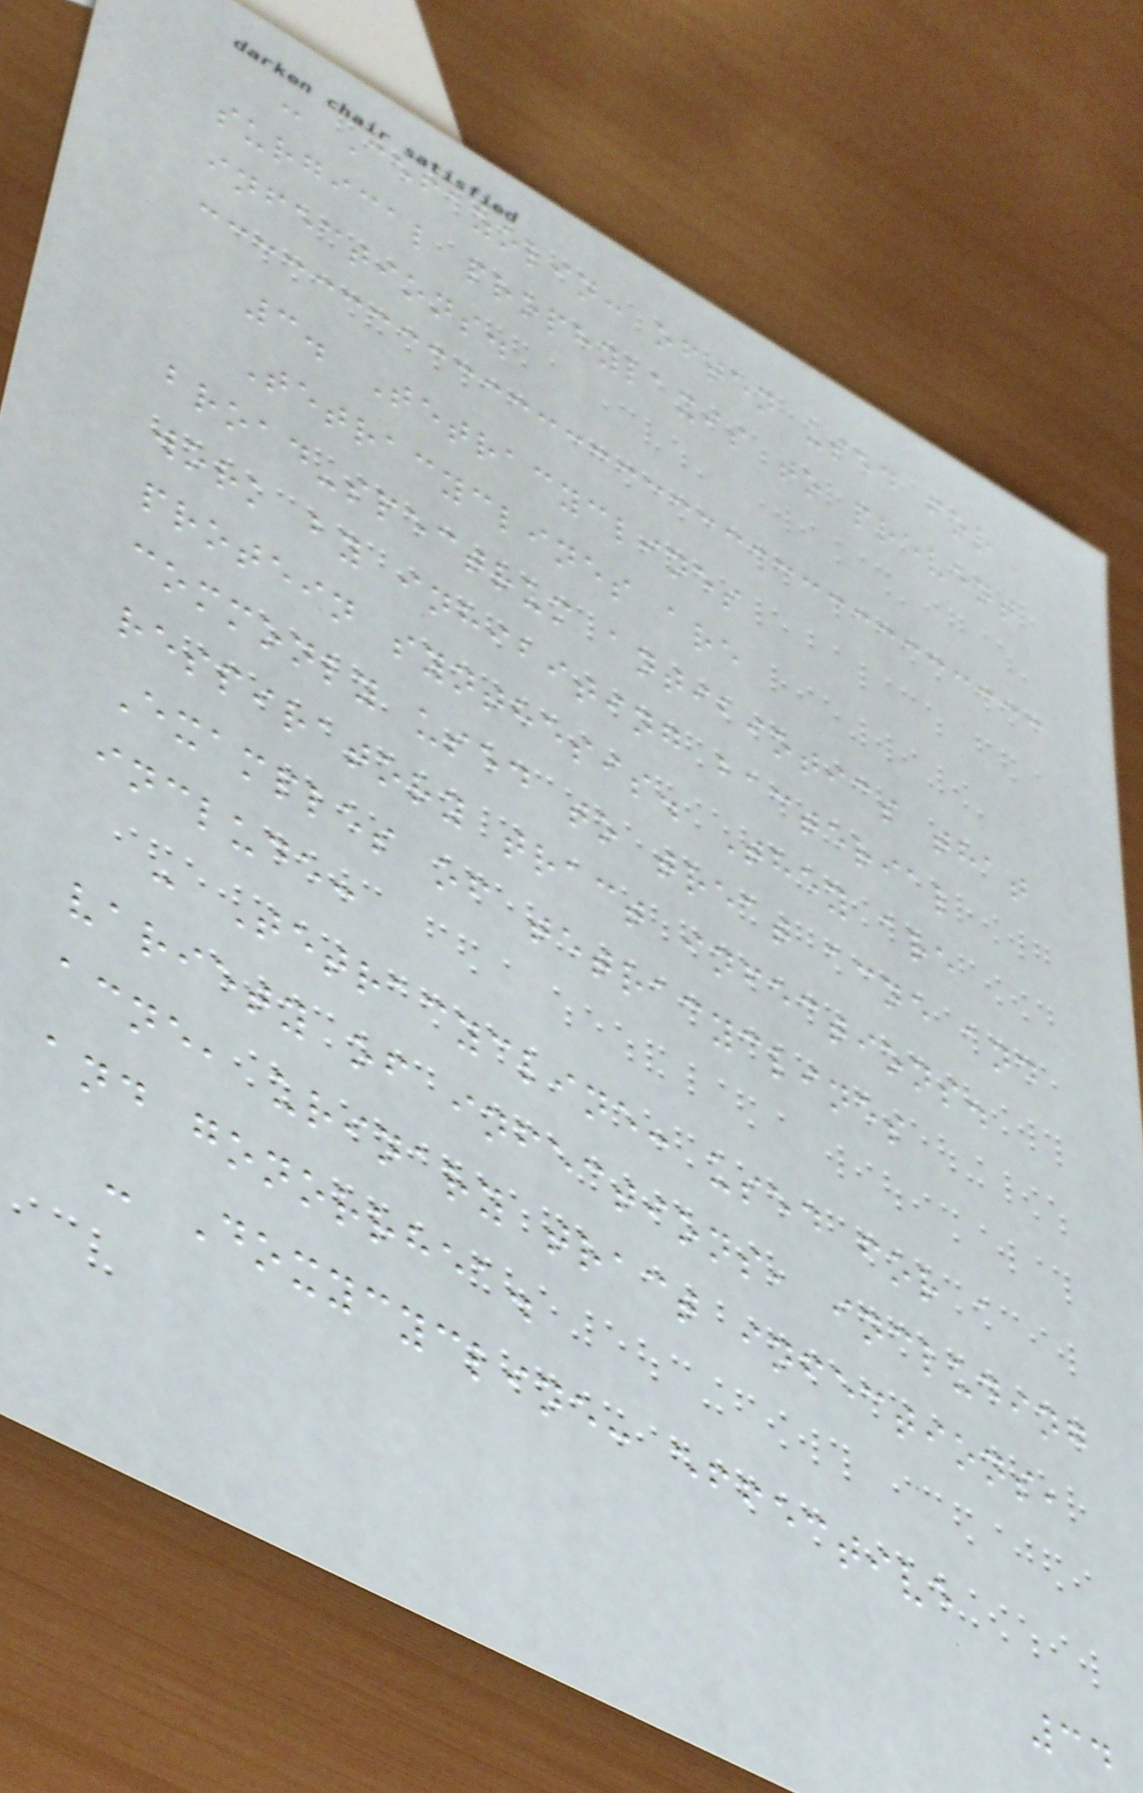- Cefazolin: often used for
surgical prophylaxis to prevent
infections.
3. Tetracyclines
Tetracyclines are
broad-spectrum antibiotics that
work by inhibiting bacterial
protein synthesis. They are
commonly used to treat acne and
respiratory tract infections.
Examples of tetracyclines
include:
- Tetracycline: used for a
variety of infections, including
acne, urinary tract infections,
and gonorrhea.
- Doxycycline: effective
34
